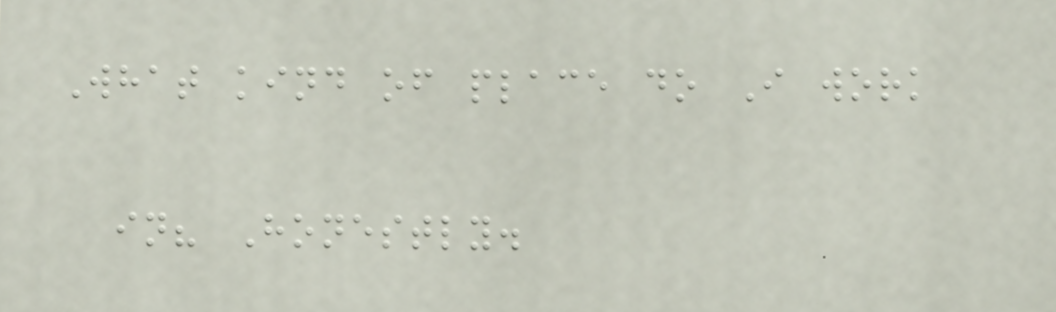What kind of place do I work
in? Honestly.
